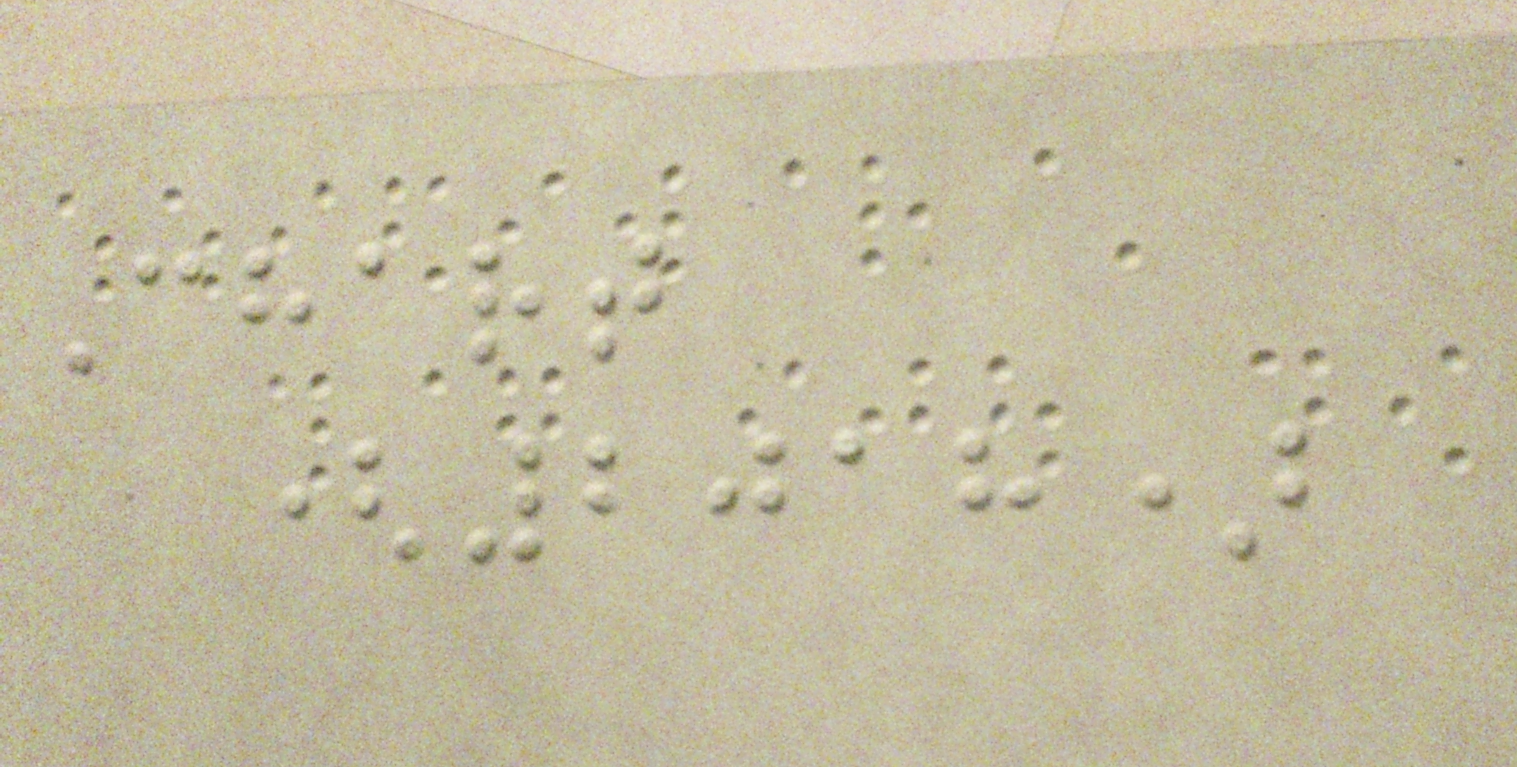Chart
(2018)
